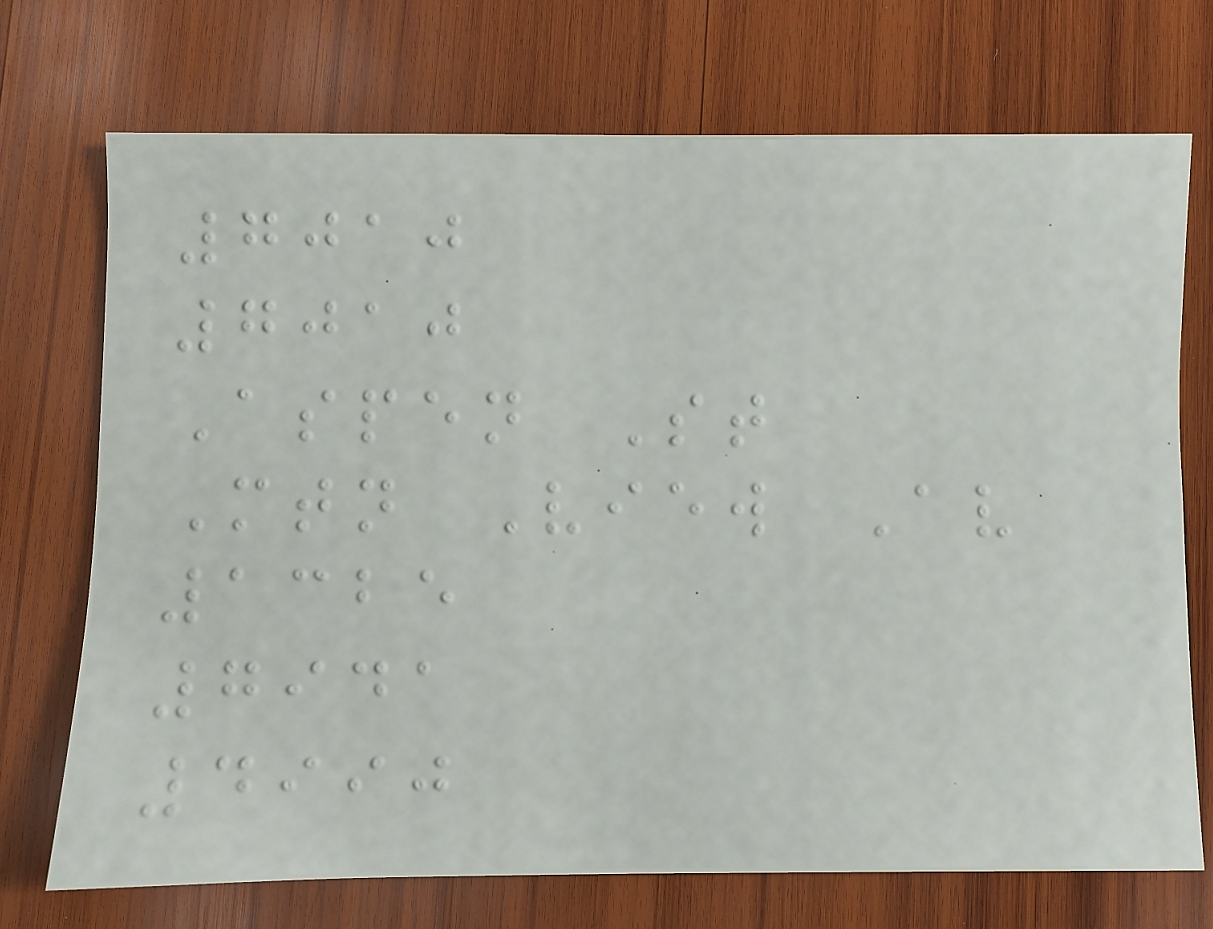7010
7010
Aspen St
Mtn View Av
1325
7941
4990
